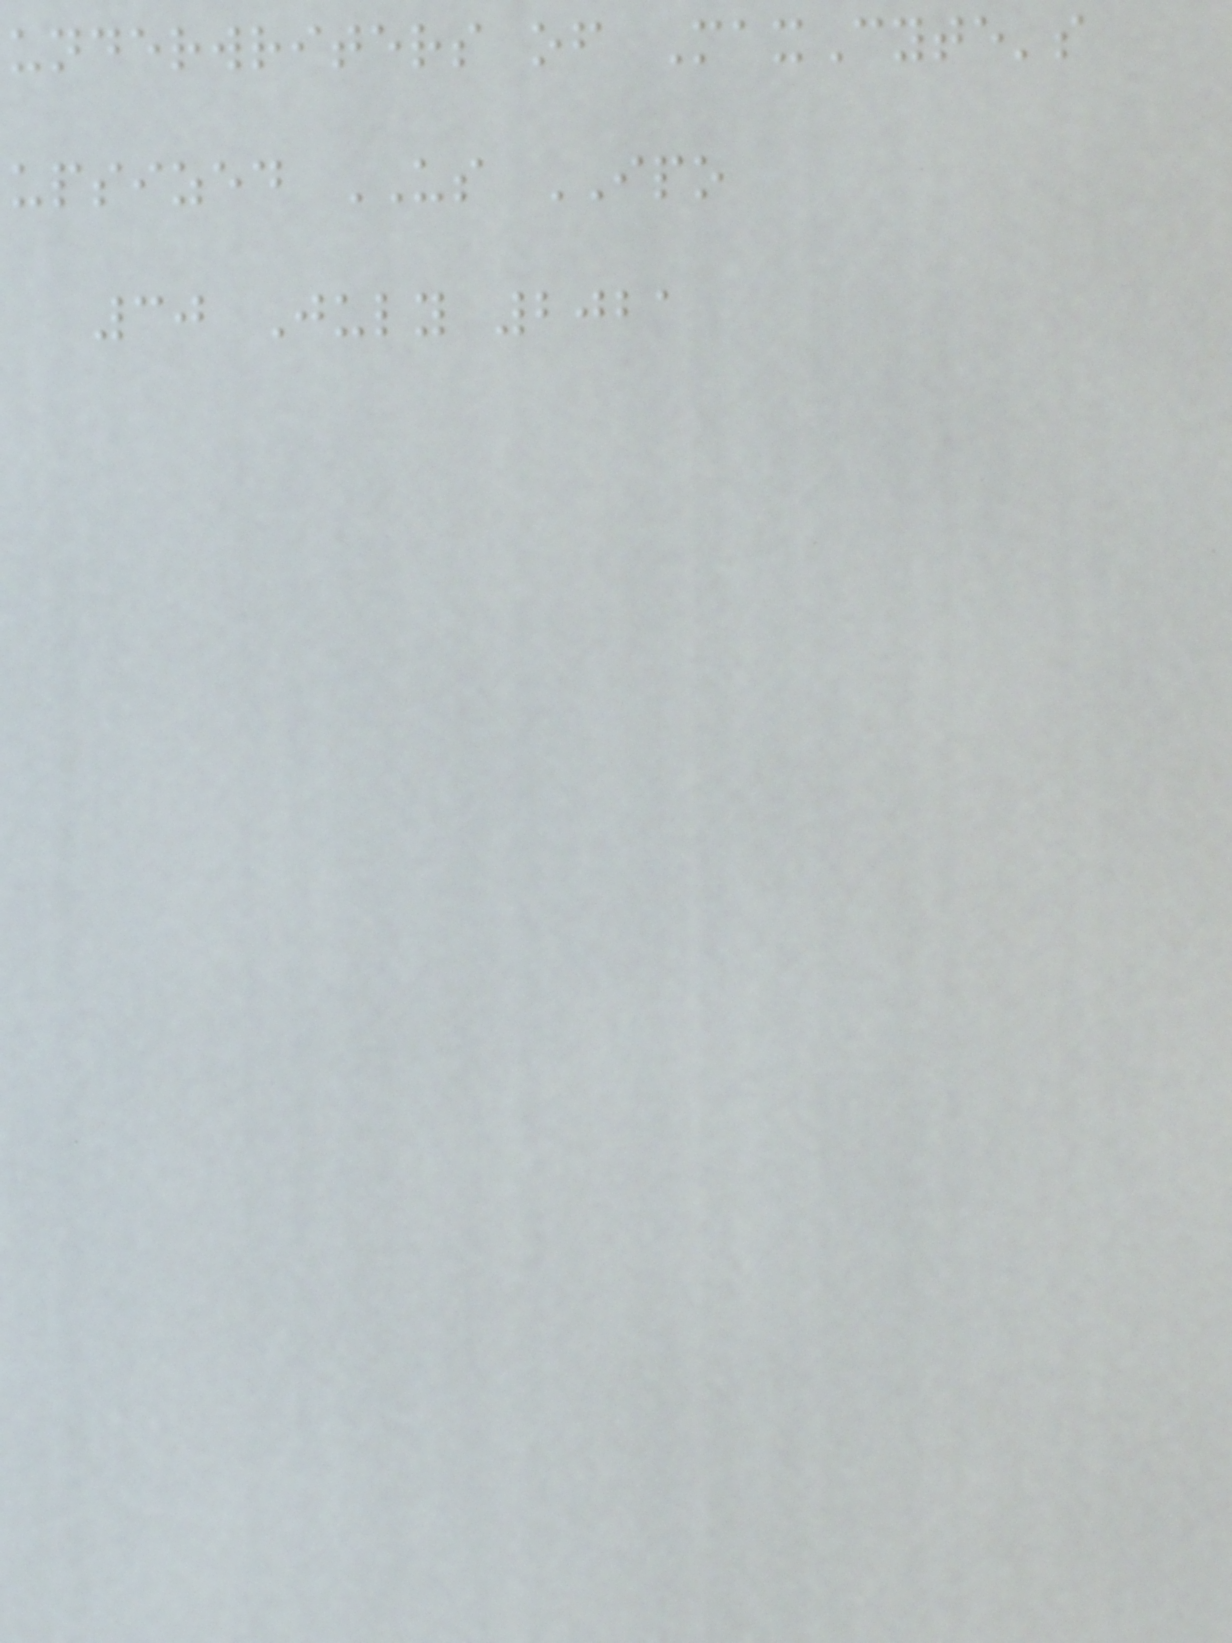underwriters of MaxCyte's
upsized US IPO
30 July 2021
